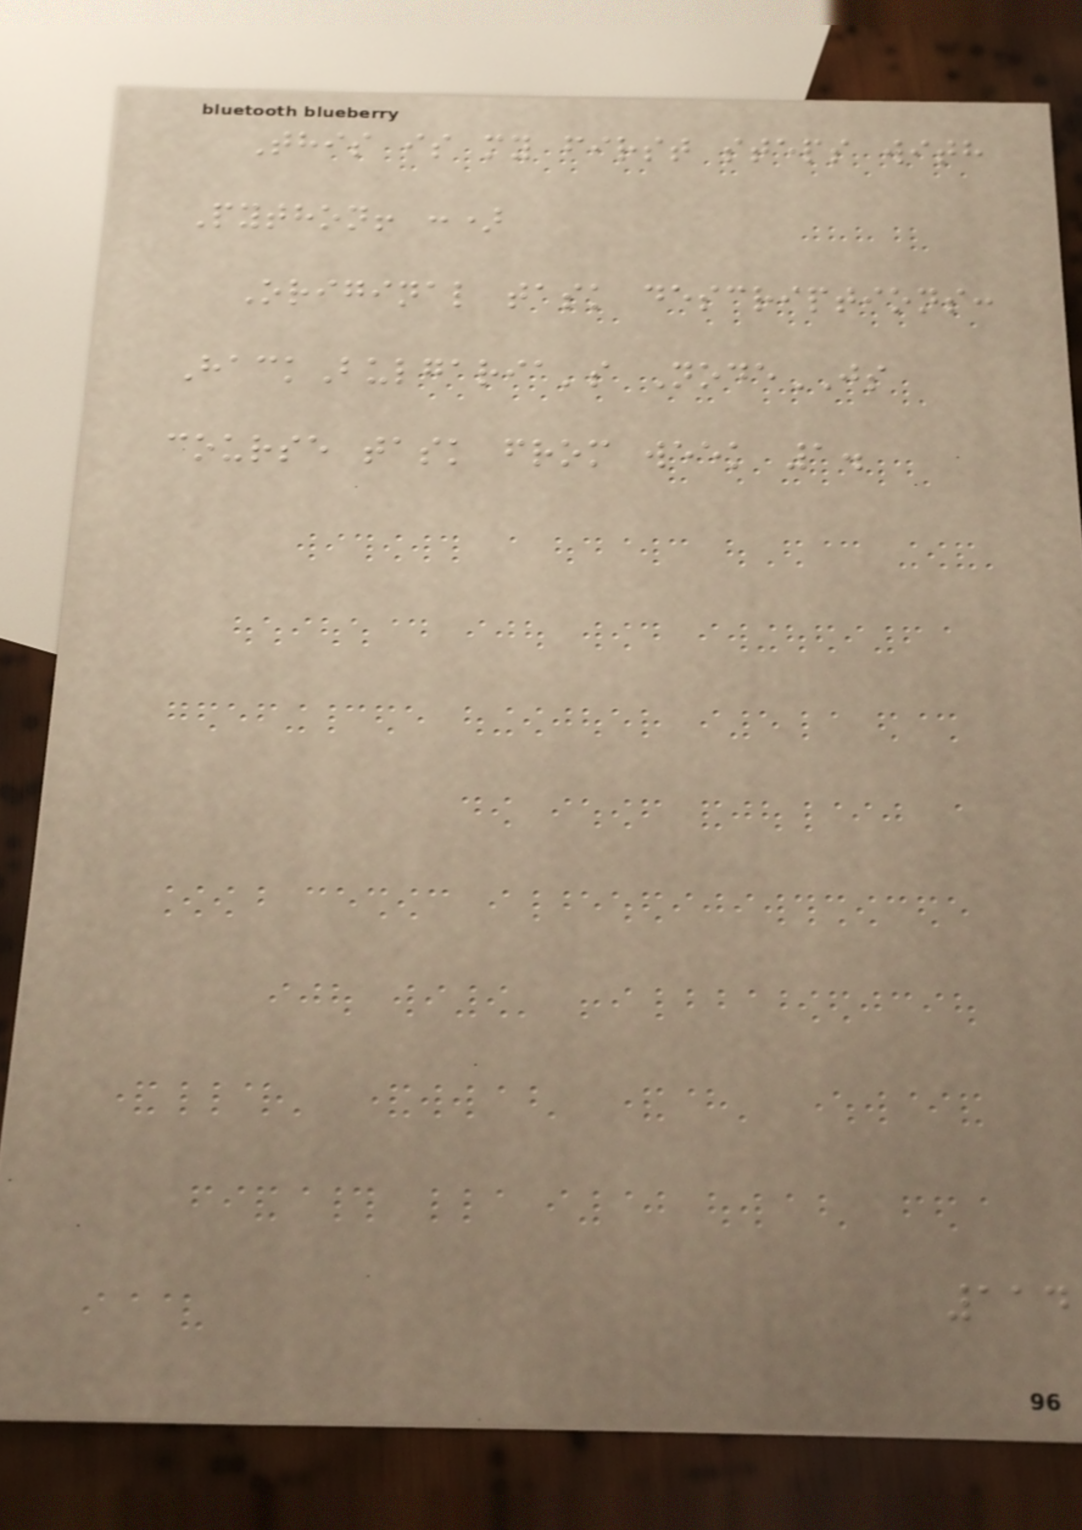This is my first steps with
Python! :)
Original task descriptions:
HackBulgaria's NodeJS
course task from week 1.
114
